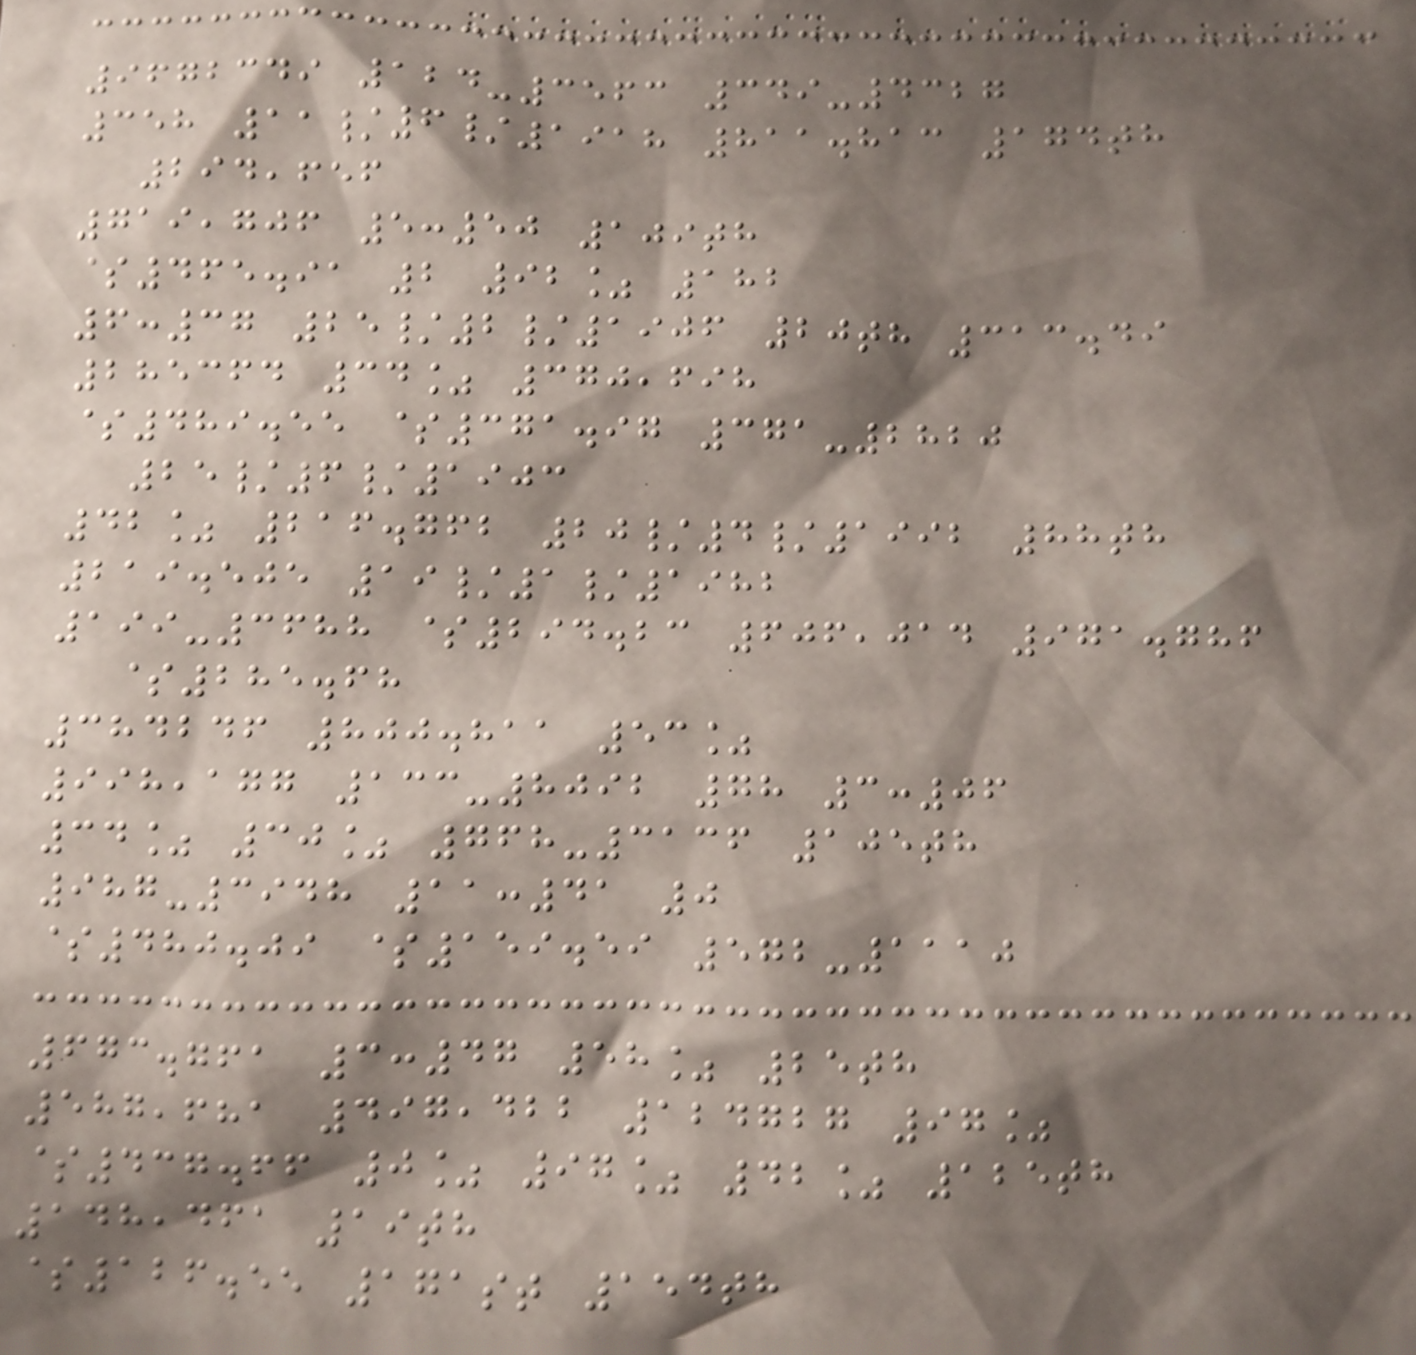9672349 124-3563 349-4327
358 11/6/1918 811.813 174th
294,656
719,706 5:50 109th
$465.91 2 92% 182
6:37 25/2/1906 20th 313.49
285364 34% 370,698
$489.55 $371.97 371-2820
25/6/1903
42% 216.762 20/4/1992 88th
219.505 19/1/1982
199-3688 $294.23 606,014 971.786
$285.68
384246 800.811 53%
998,177 133-8092 78 3:06
34% 30% 768-3136 105th
987-3948 11:41 0
$480.09 $159.59 572-1110
673.761 3:47 58% 25th
587,681 497,422 124727 97%
$437.66 0% 97% 42% 125th
148,461 19th
$126.55 171st 154th
